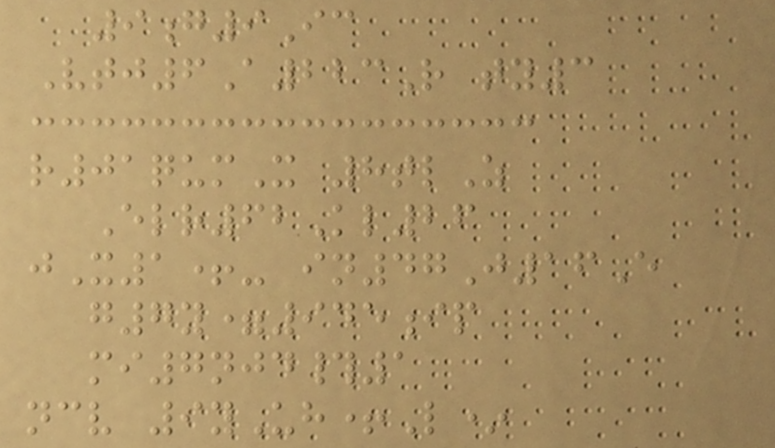9g9Ic
Vtj6A223R ty3
r01qumX 8tlZ
Elr62Kl26
jX1+- in47J16E
g7y=945ip
mi7njd#1
ncv 9yUh+L*
